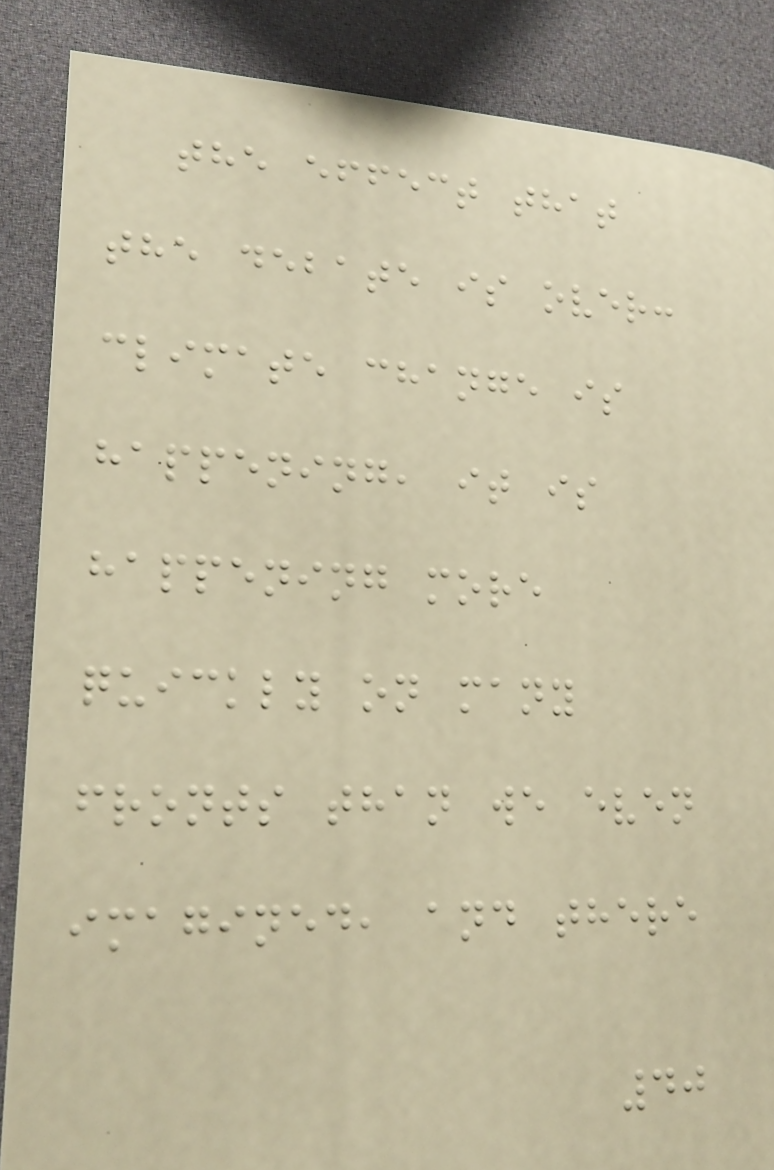the effect that
the debate is over:
climate change is
happening, it is
happening more
quickly on many
fronts than we even
imagined, and there
40
